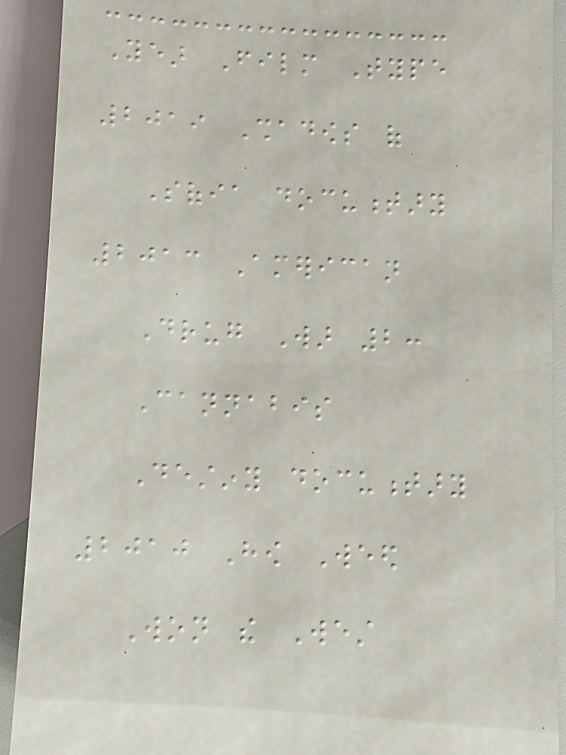Year Film Type
2019 Shadows of
Sofia documentary
2013 American
Drug War 2:
Cannabis
Destiny documentary
2010 How Weed
Won the West
